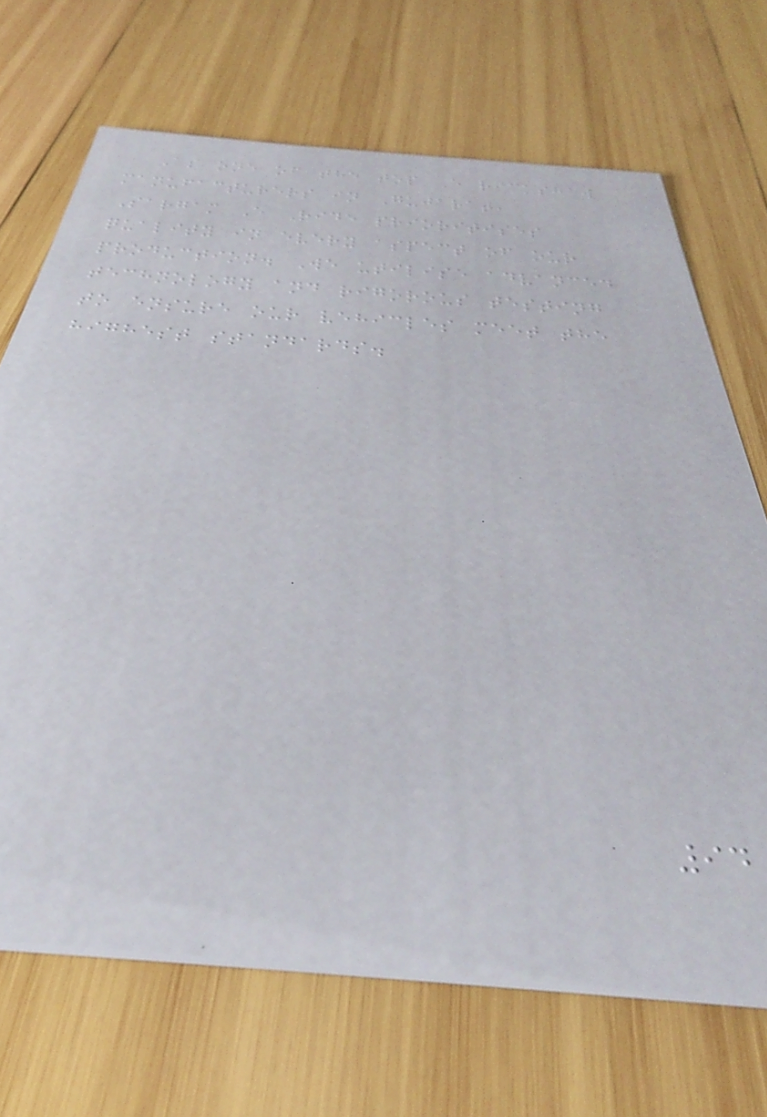As one of the top E rickshaw
manufacturers in Gujarat,
Sargam E Ride prioritises
quality in every aspect of our
production. We utilise advanced
technology and rigorous testing
to ensure our vehicles meet the
highest standards.
94
